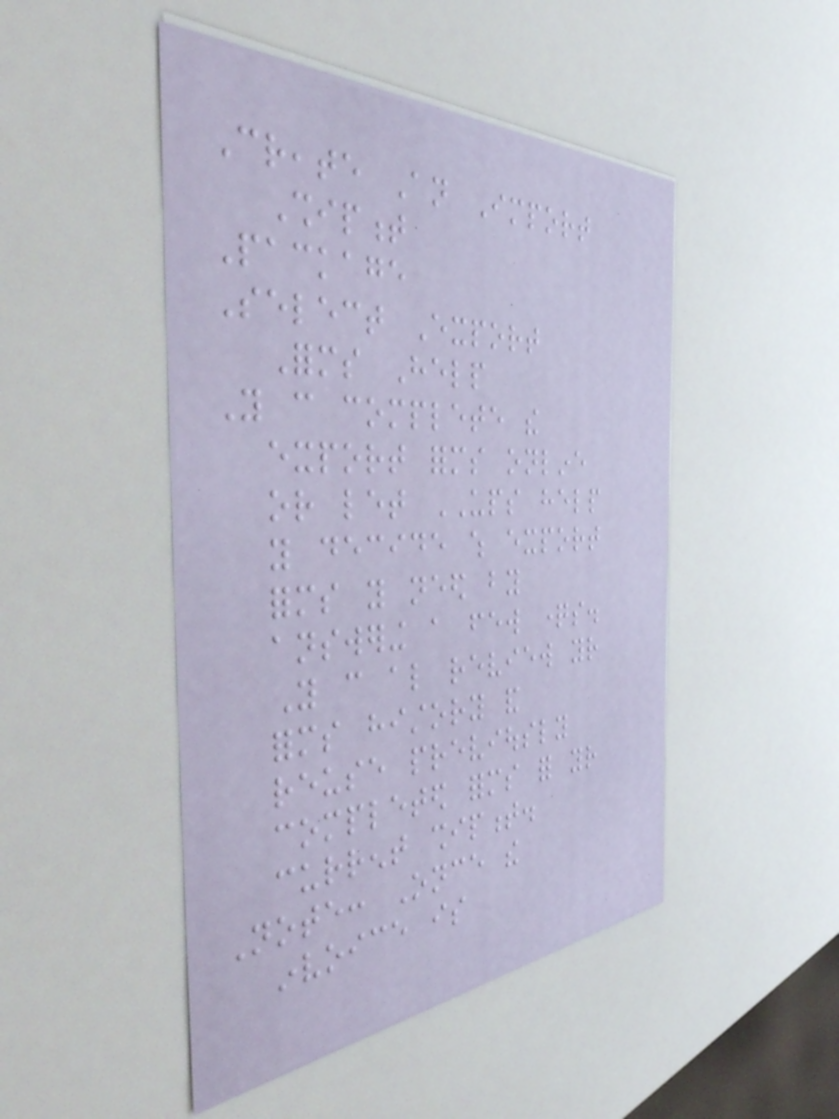Create An Import
Shipment
Package
Select Export
Forms Help
You can complete the
export forms online
or let UPS help
you decide which export
forms you need by
answering a few questions.
You can also review your
forms history and
reuse previously
completed forms for your
current shipment.
Note: Once the
invoice is
